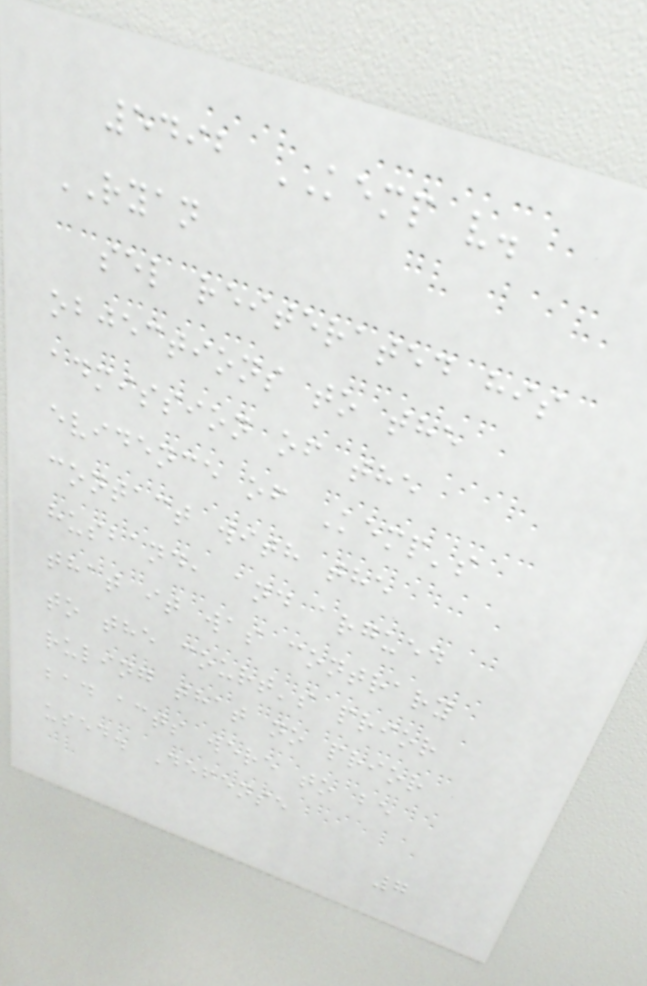5492 KEMP v.
RYAN
sel reiterated his
objections to the
admission of the
evidence of Kemp's
contact with the
husband, and argued
that it was contrary
to the court's prior
ruling that no prior
bad acts were to be
used. Defense
7
